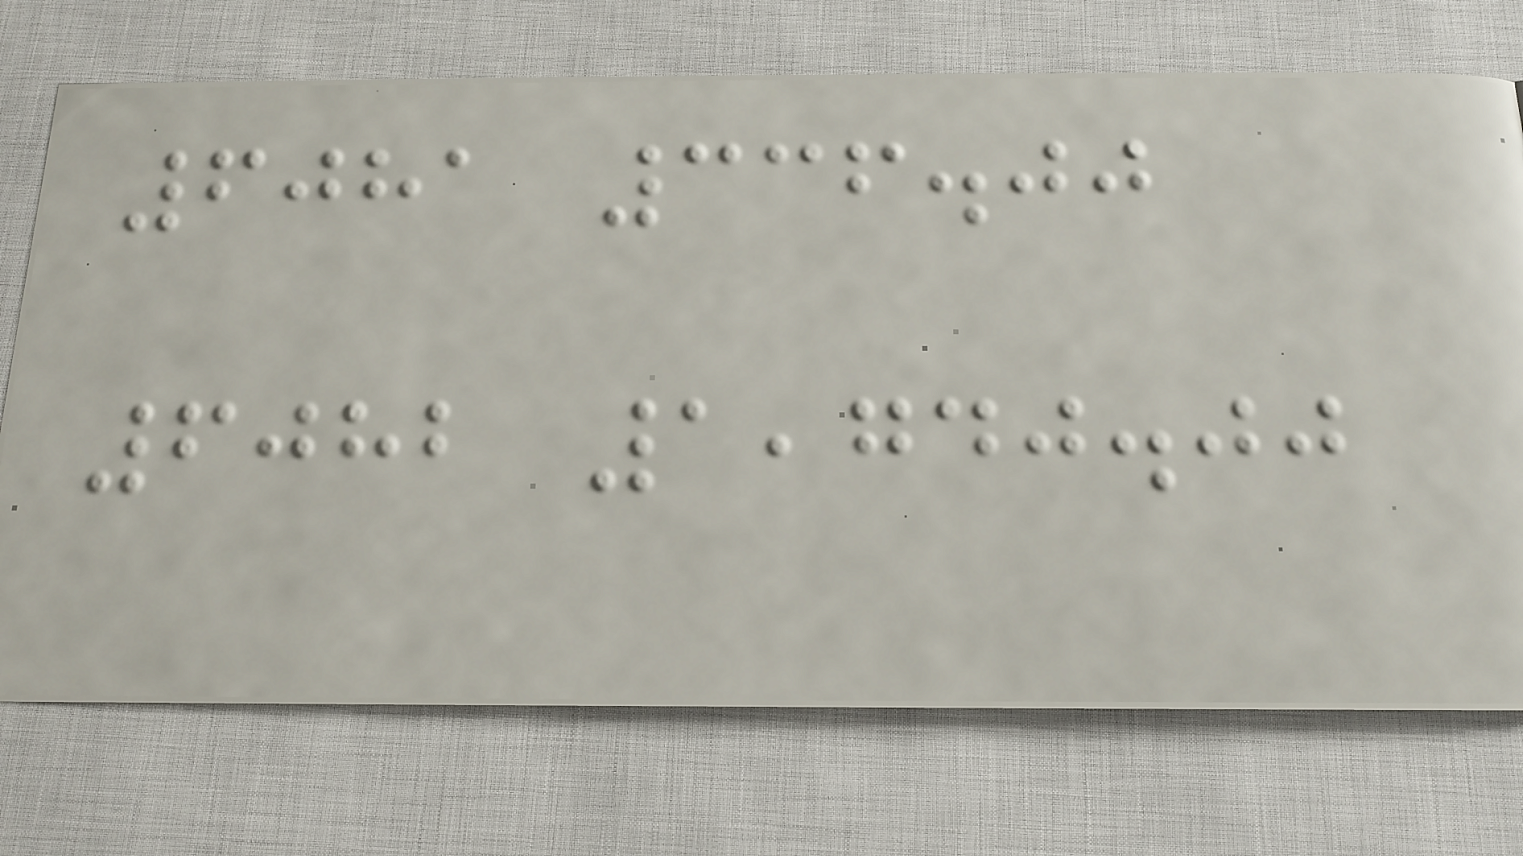6081 336.00
6082 1,740.00
